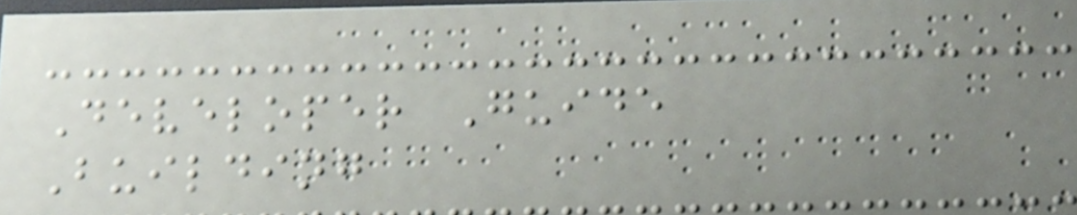Developer Guide
Building
